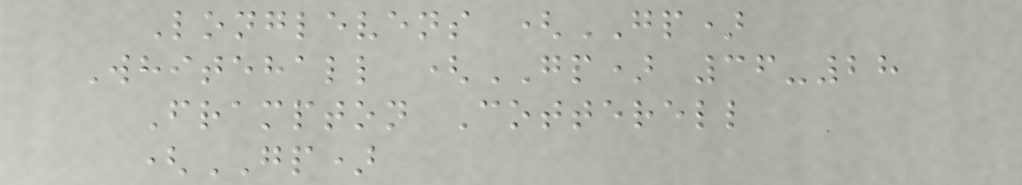Longlevens (GP)
Whitehall (GP) 36-28
Frampton Cotterell
(GP)
